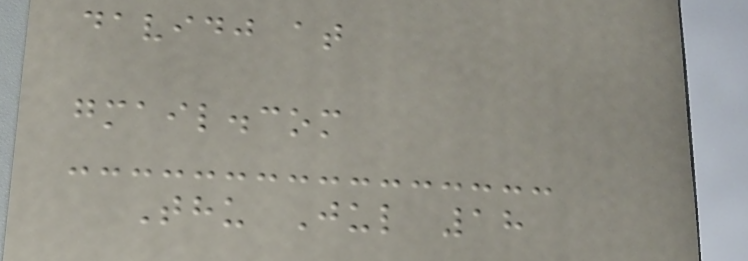davidj at
gmail.com
Thu Jul 18
